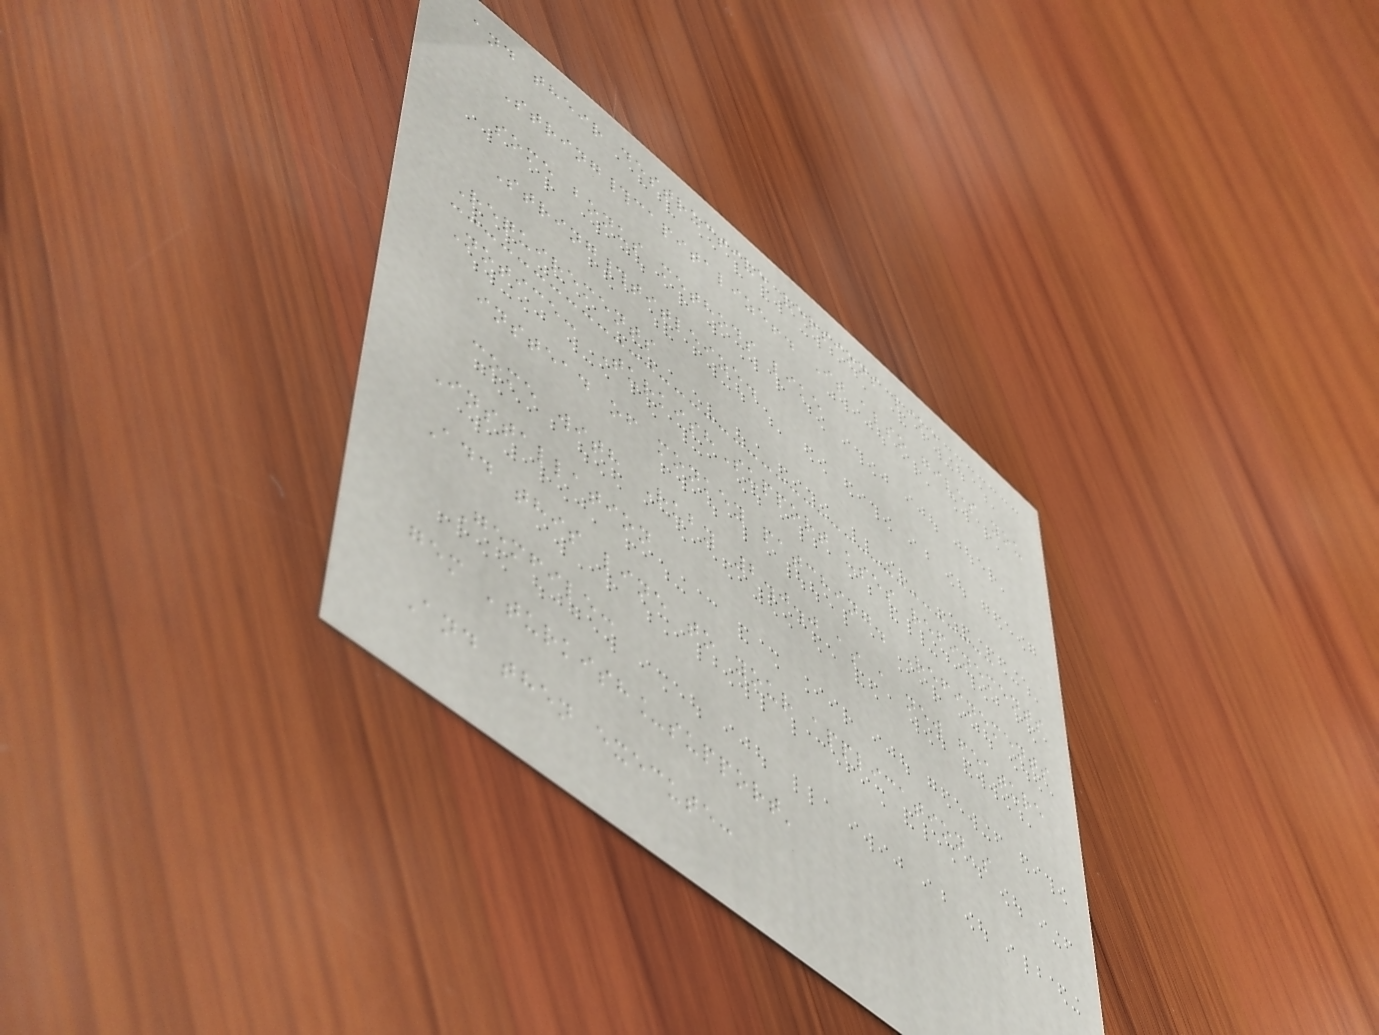and their destructive versions like
String#capitalize!. It also gives you
some bonus methods like
String#titleize.
Requirements
Notice: TurkishSupport uses refinements
instead of monkey patching. Refinements
come with Ruby 2.0.0 as a new feature
Installation
Add this line to your application's
Gemfile:
gem 'turkish_support'
And then execute:
